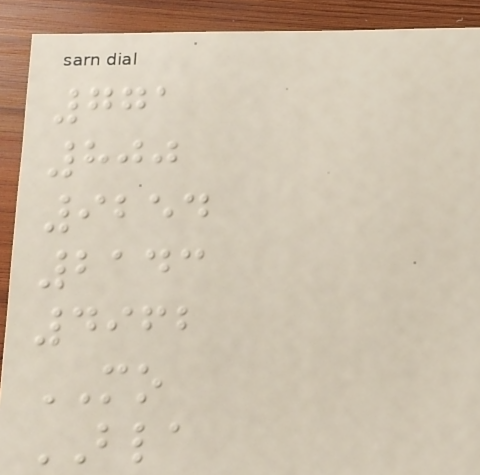771
800
9254
2143
4962
MO
BLA
